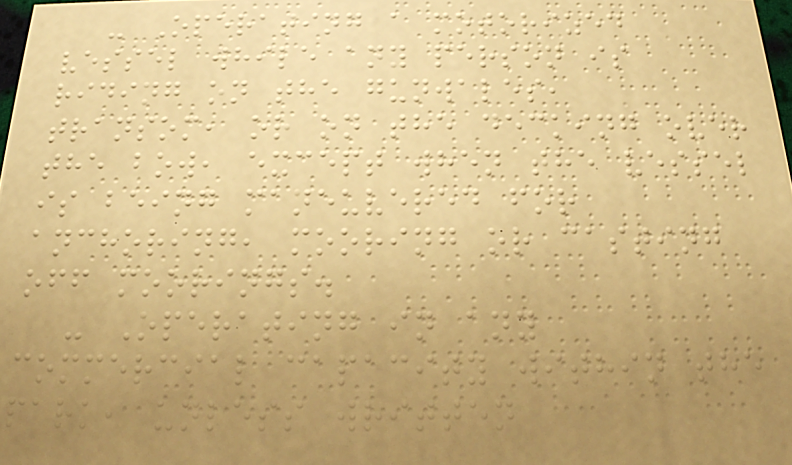- Operating a motorized
vessel while any person is
riding on the gunwales,
transom, or on the decking over
the bow, except when the vessel
is being maneuvered for
anchoring, mooring or casting
off moorings.
- Operating in any
commercial capacity within the
park, unless written
